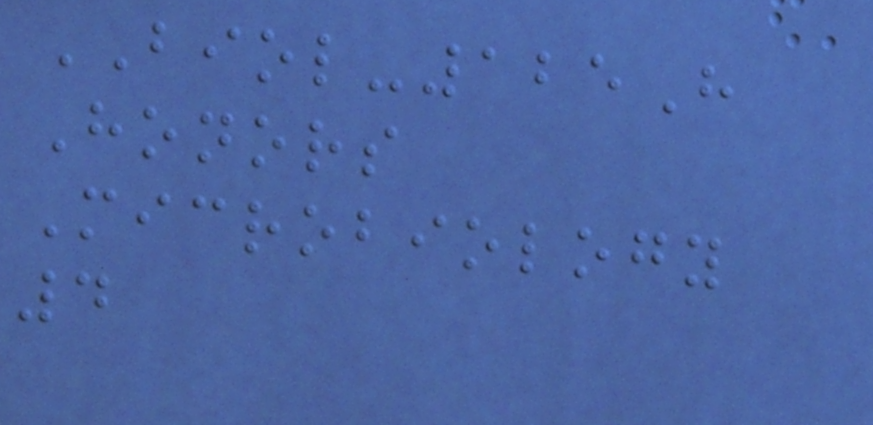BIOL-125H
Honors
Microbiology
4
